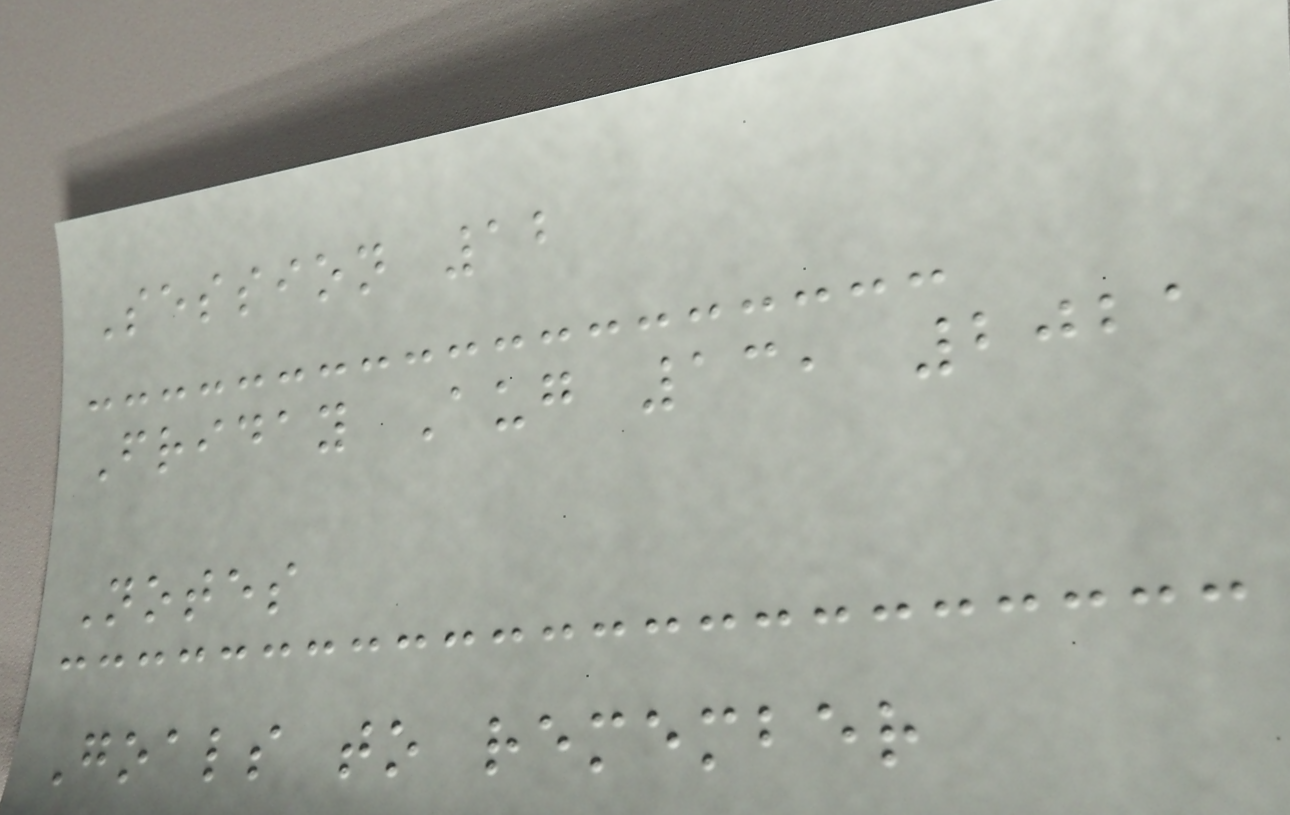Session 12
Friday Aug 13, 2021
Notes
Goals to remember
